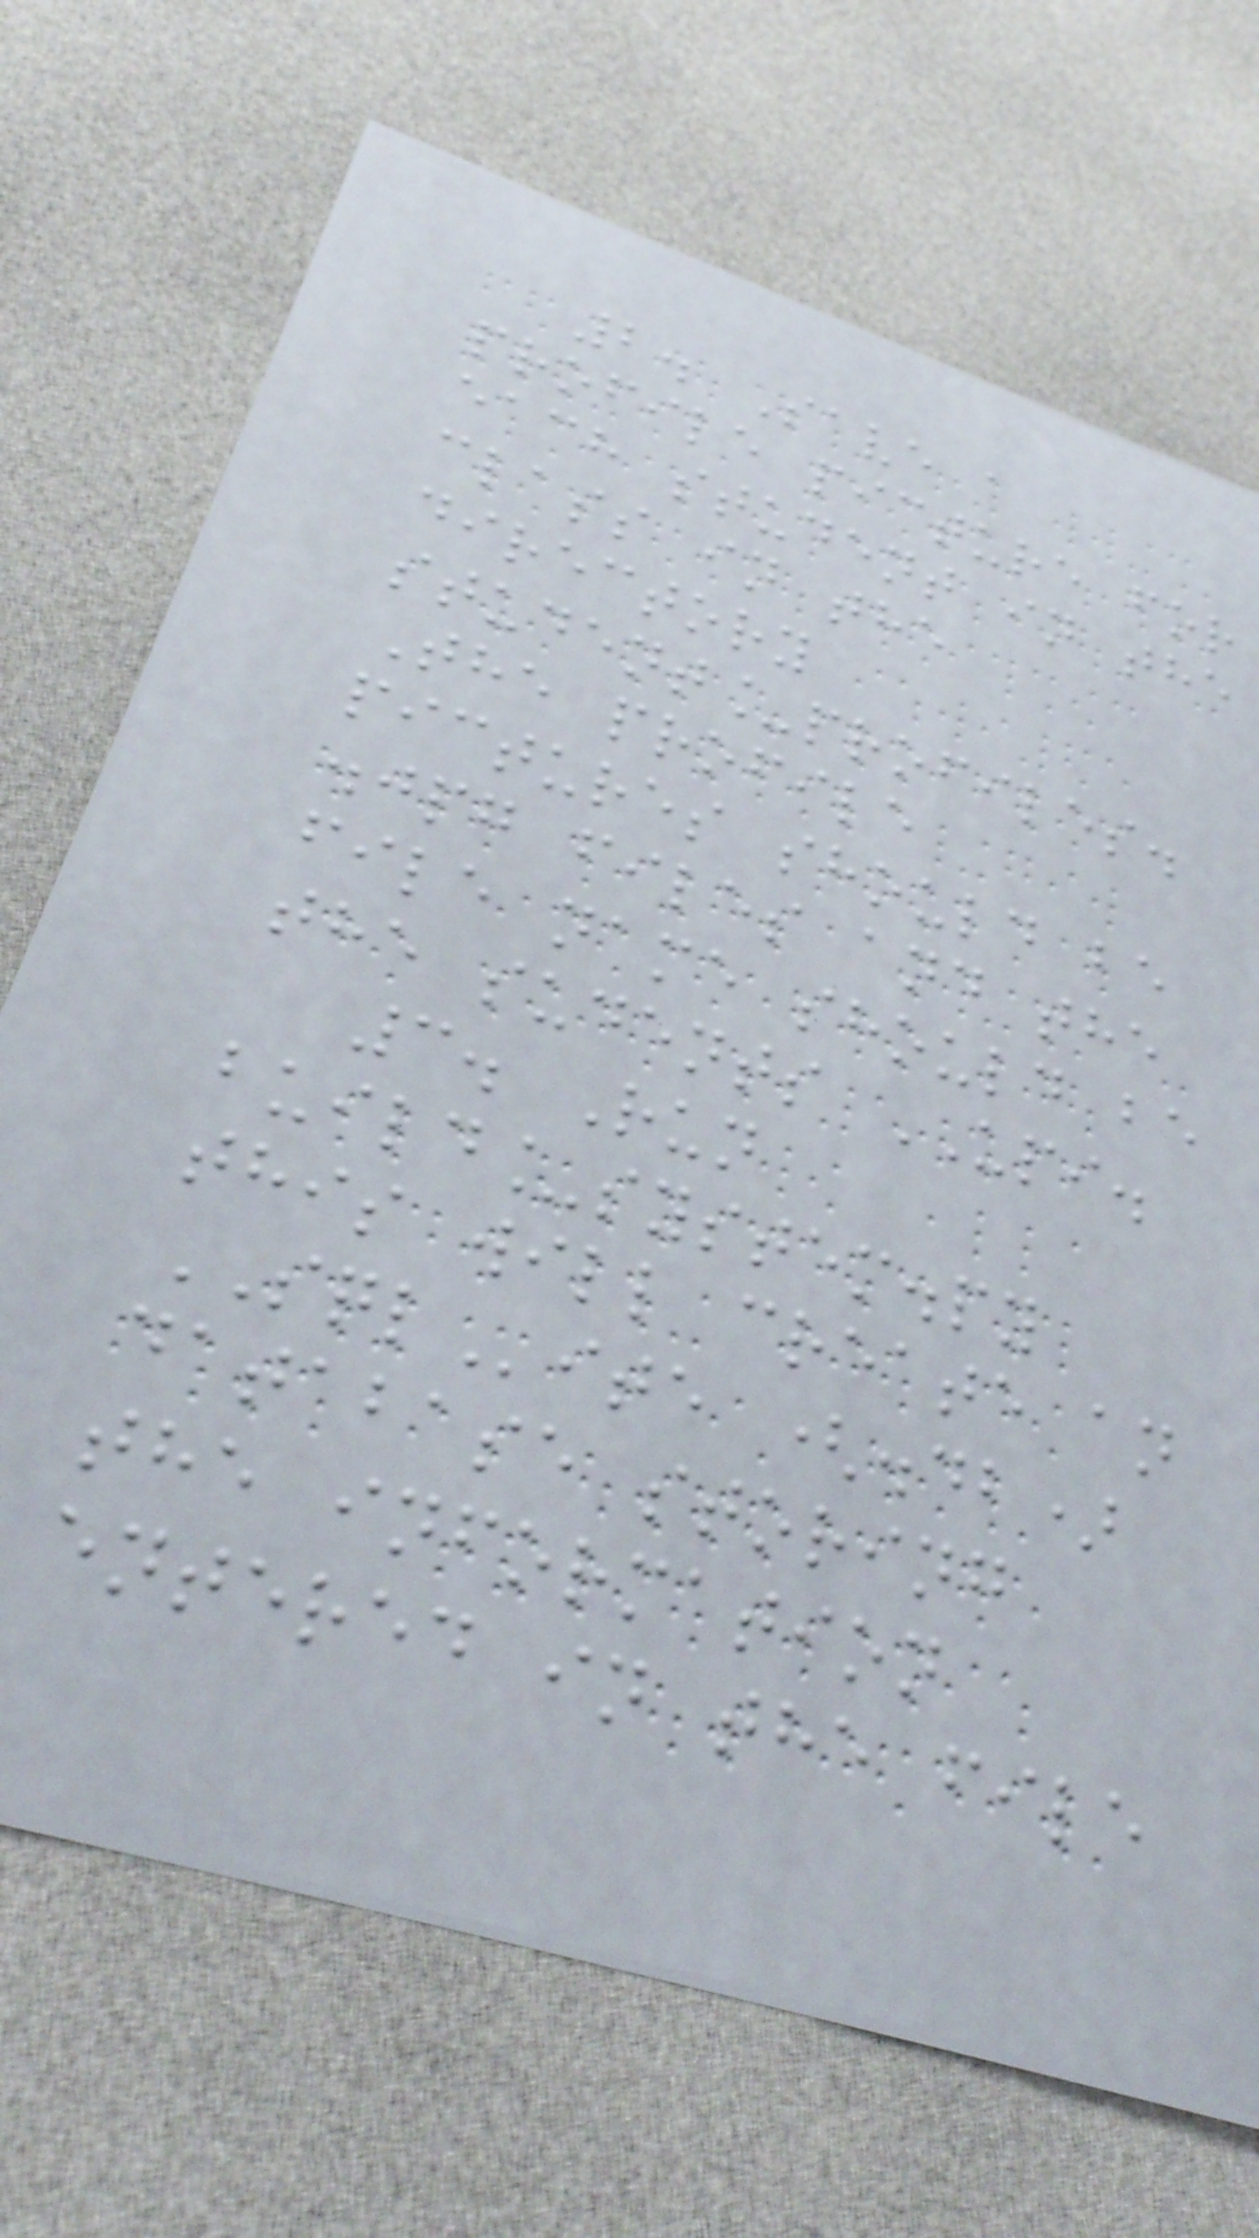2. Save a
profile picture for
each student in the
class in the
directory
student_profiles.
The profile
pictures should be
.jpg files and the
file name should be
the sudents UPI.
3. Run
build_system.py
this will create an
SQLite (.db)
database storing
the information
entered in the file
